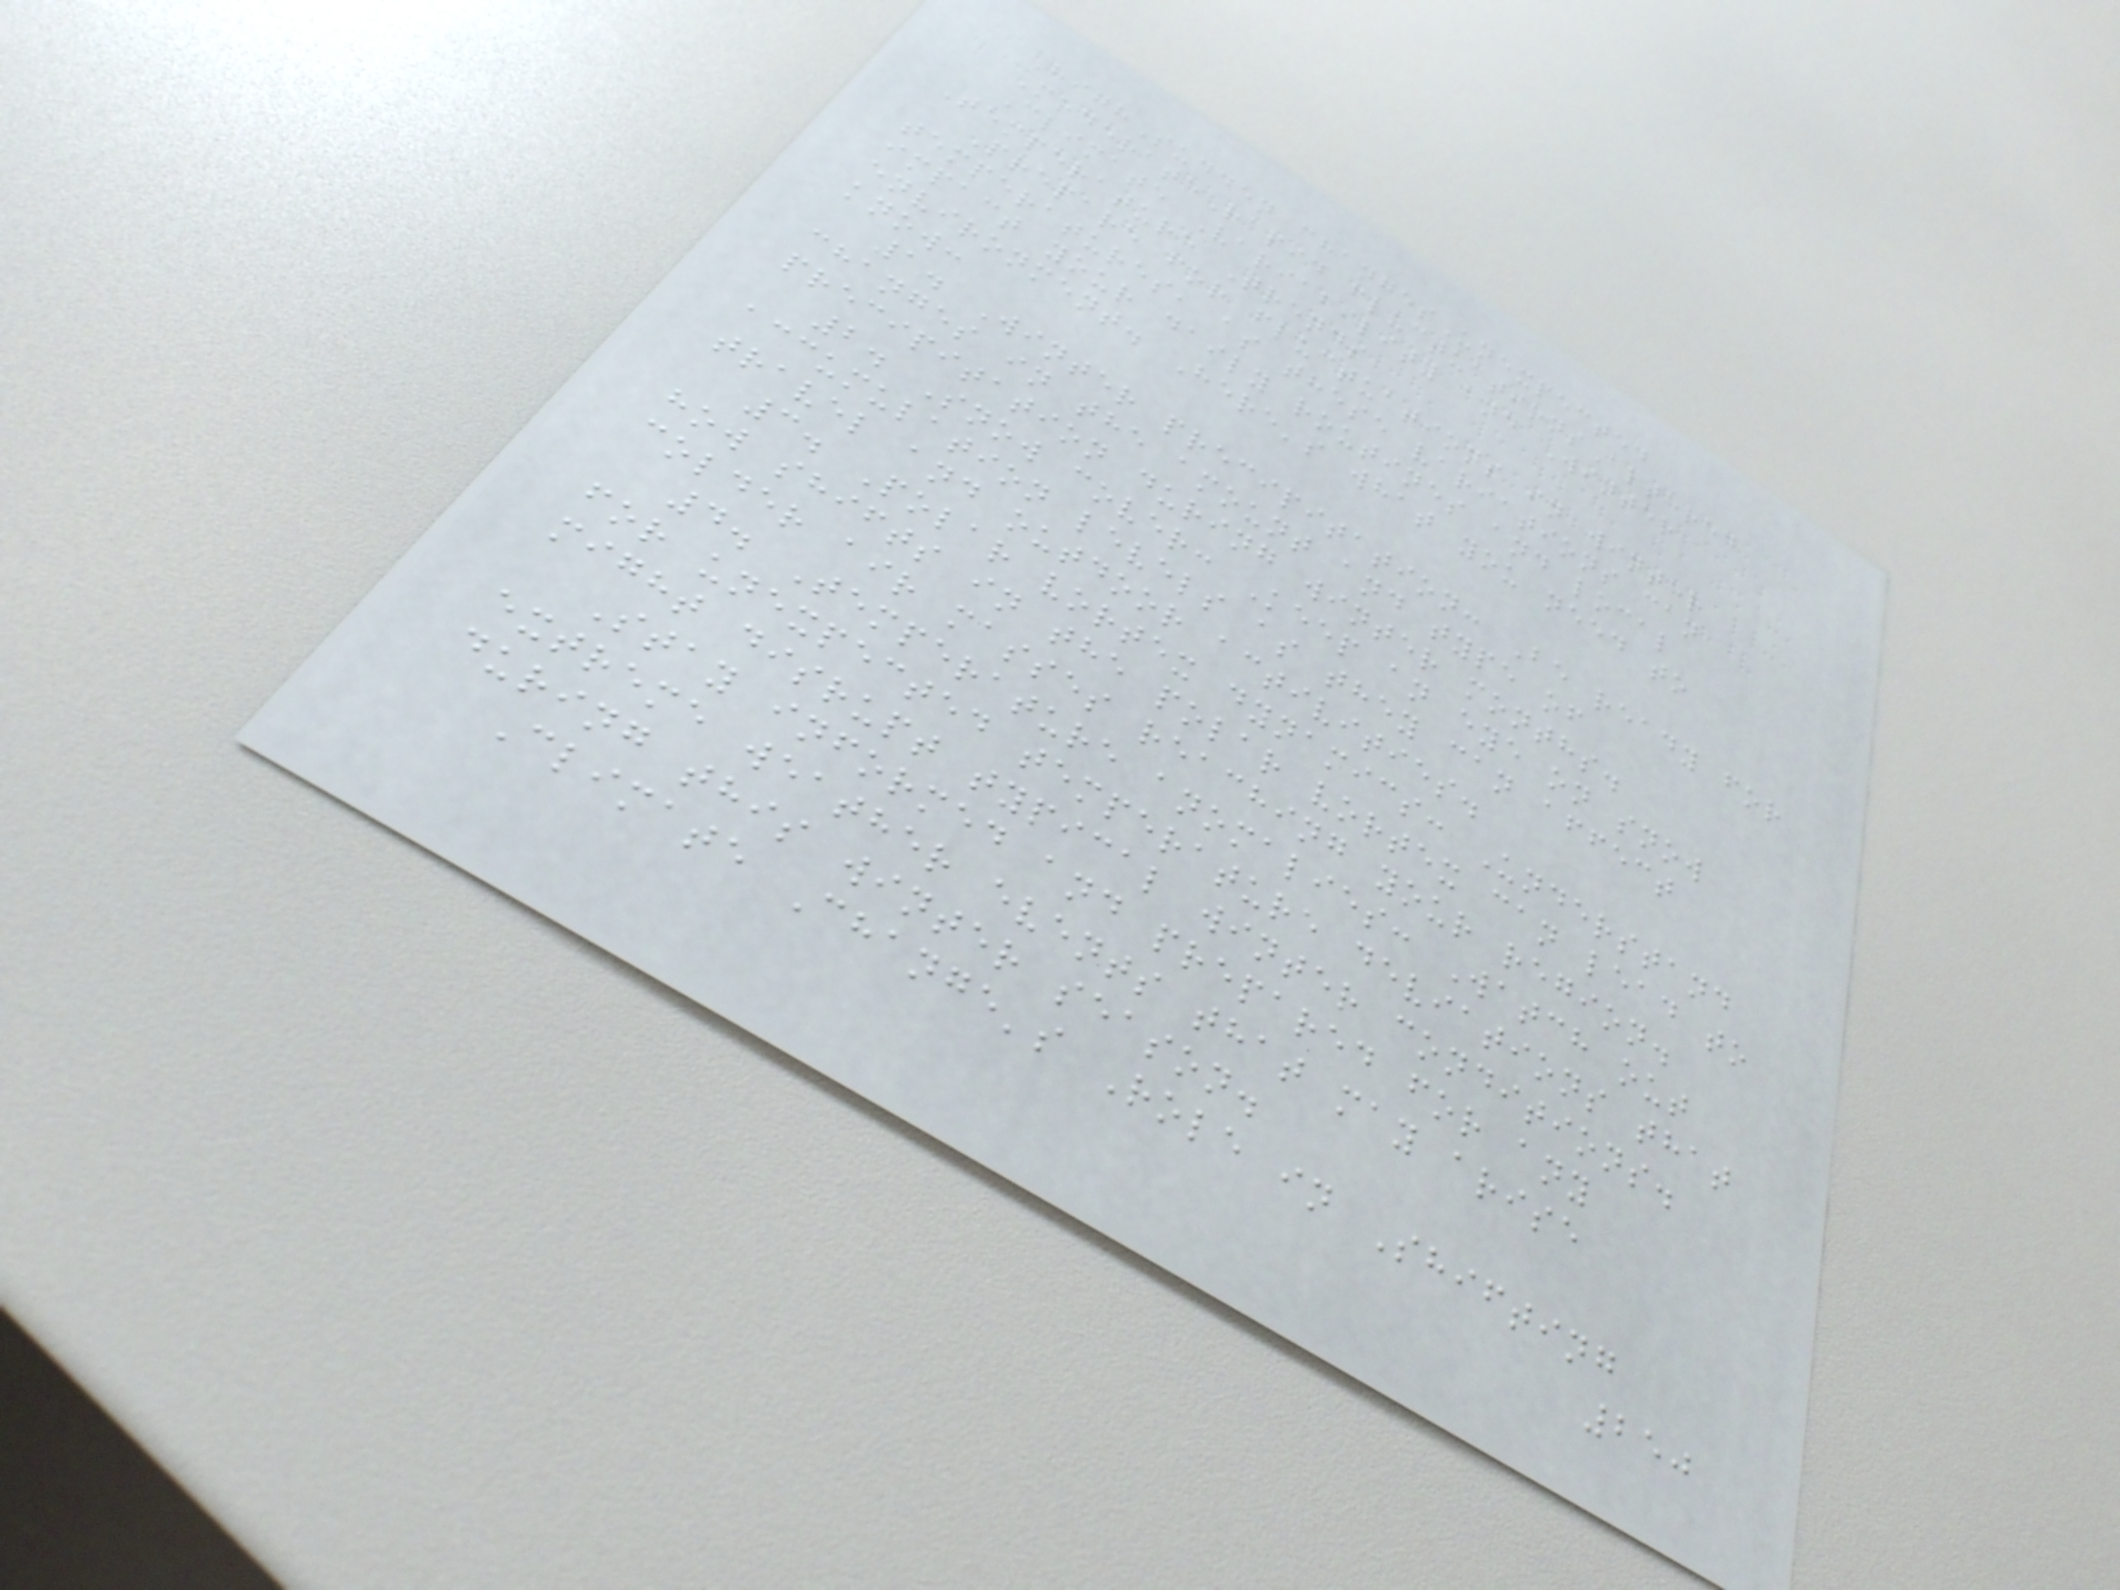HighSudden changesUnexpected
ModerateRapid fluctuationsAltered
Climate Variability and Winter
Temperature Trends
Prepare for fluctuations in winter
temperatures, as these variations can
impact your daily routines and local
environment. Here's what you need to
know:
1. Winter precipitation: Be ready for
changes in the amount and type of
precipitation during winter months.
2. Snow cover: Keep an eye on snow
accumulation levels as they can affect
travel and outdoor activities.
3. Polar vortex dynamics: Understand
how shifts in the polar vortex can lead to
colder air masses reaching your region.
4. Temperature anomalies: Watch out
for unexpected temperature deviations that
might disrupt typical winter conditions.
Stay informed and prepared for any
extreme weather events that may arise
during this winter season.
Climate Change's Role in Shifting
250
